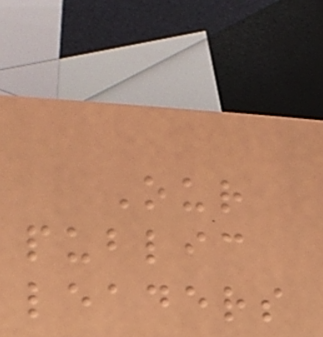Our
public
leaders
